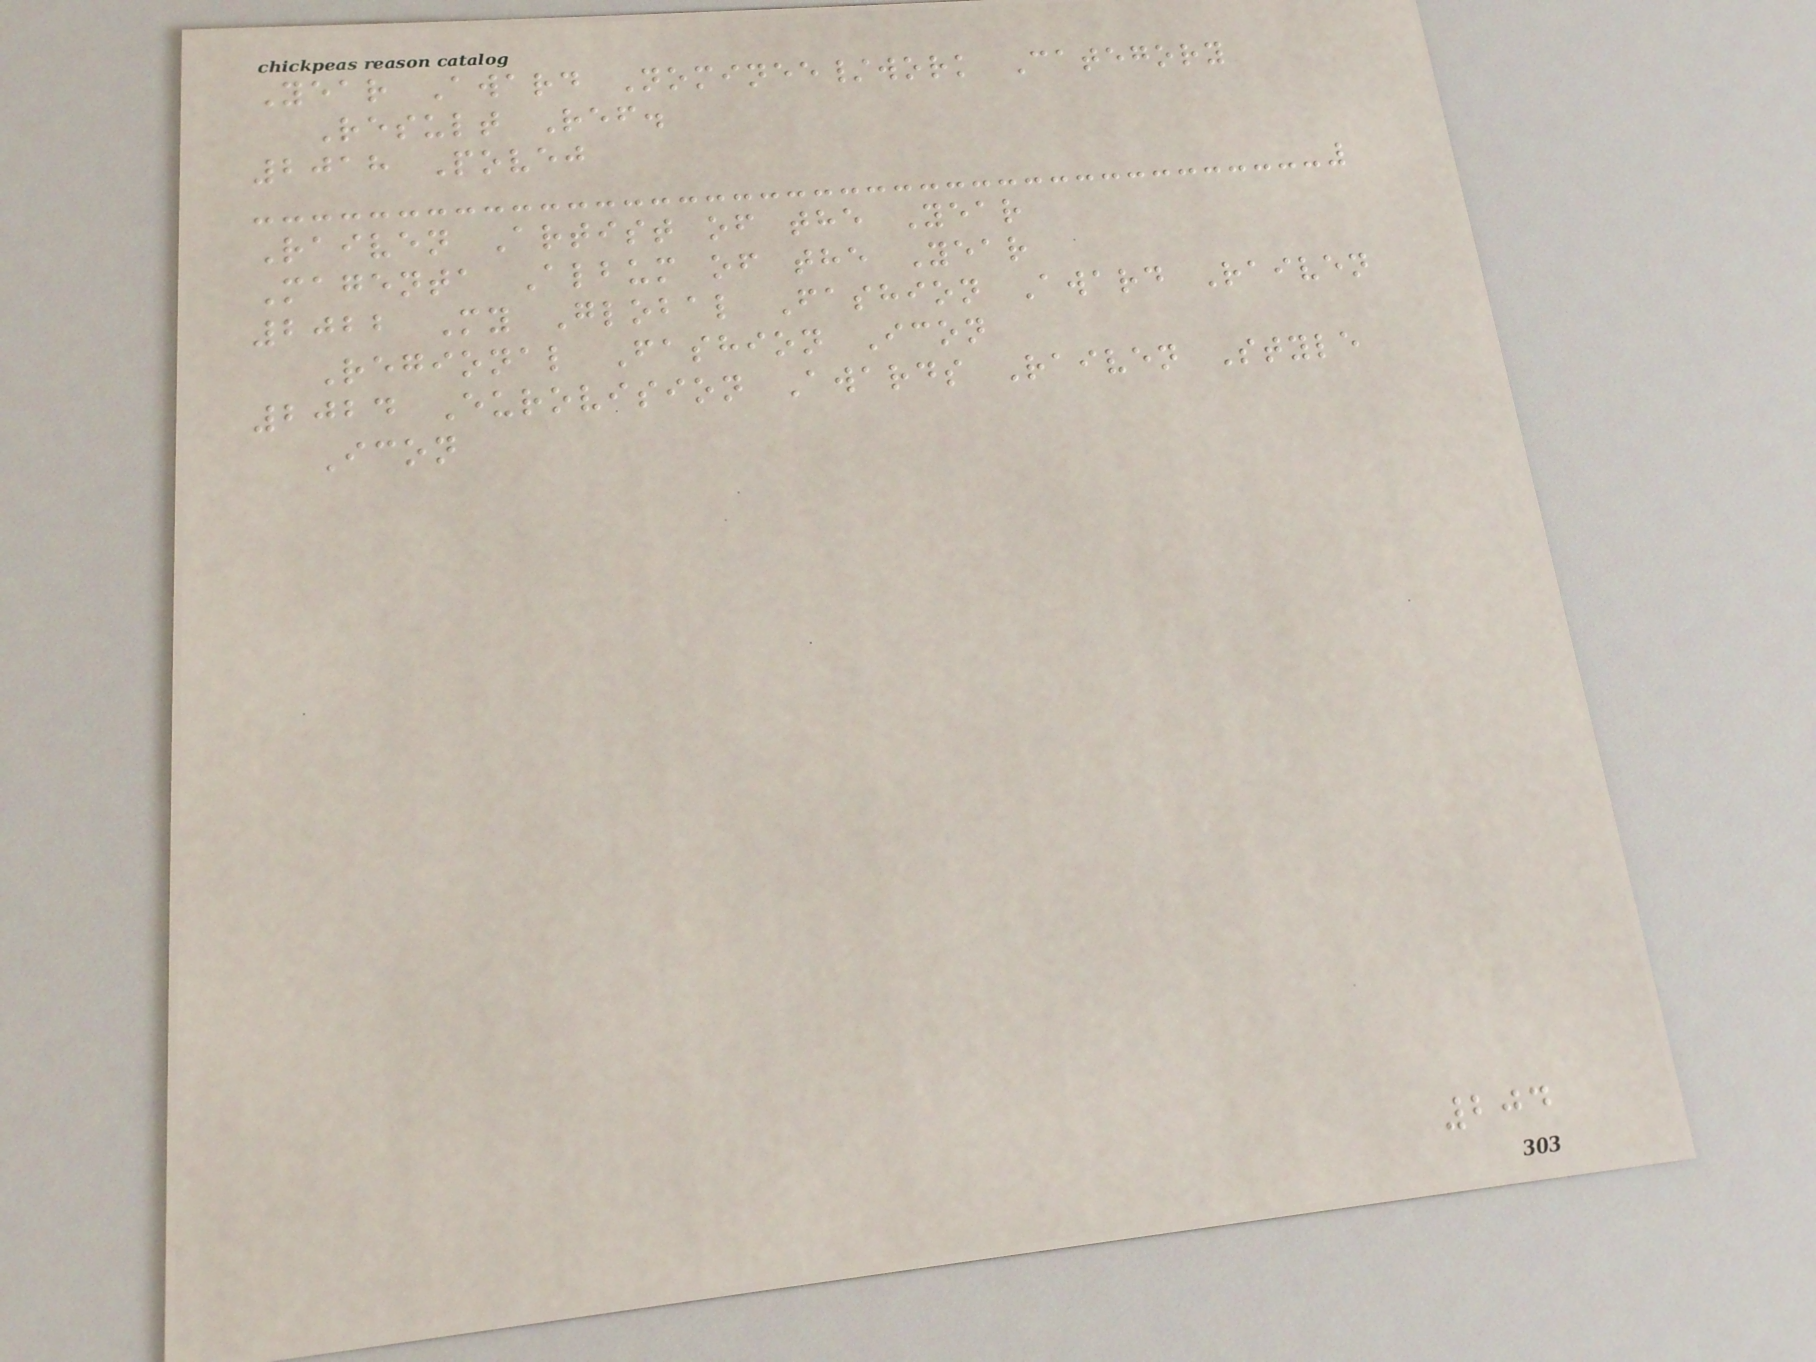Year Award Nominee/work Category
Result Ref.
2018 Povej
Raiven Artist of the Year
Magenta Album of the Year
2022 My Global Fashion Award Raiven
Regional Fashion Icon
2024 Eurovision Awards Raiven Style
Icon
204
